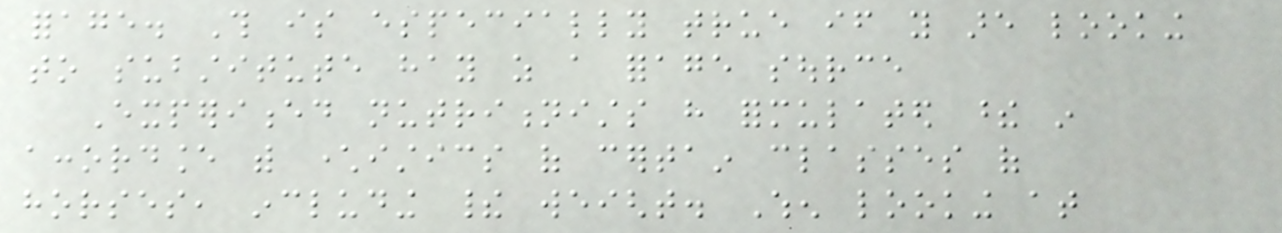forage. This is especially true if you are looking
to substitute hay as a forage source
Experienced nutritionists have formulated these in
accordance with characteristics of certain classes of
horses, including their weight. When looking at
